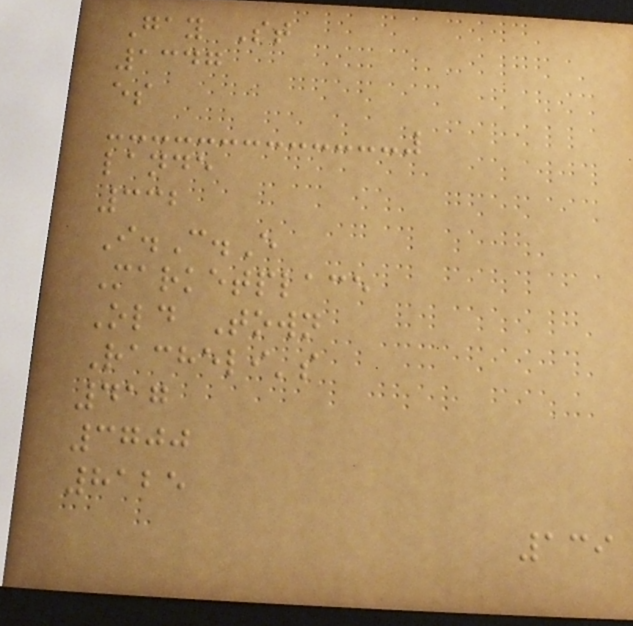Gay St
1347
es
lande
332
I.C.E
Marketplace
Old Town
Racheli's
417
3700
8125
139
